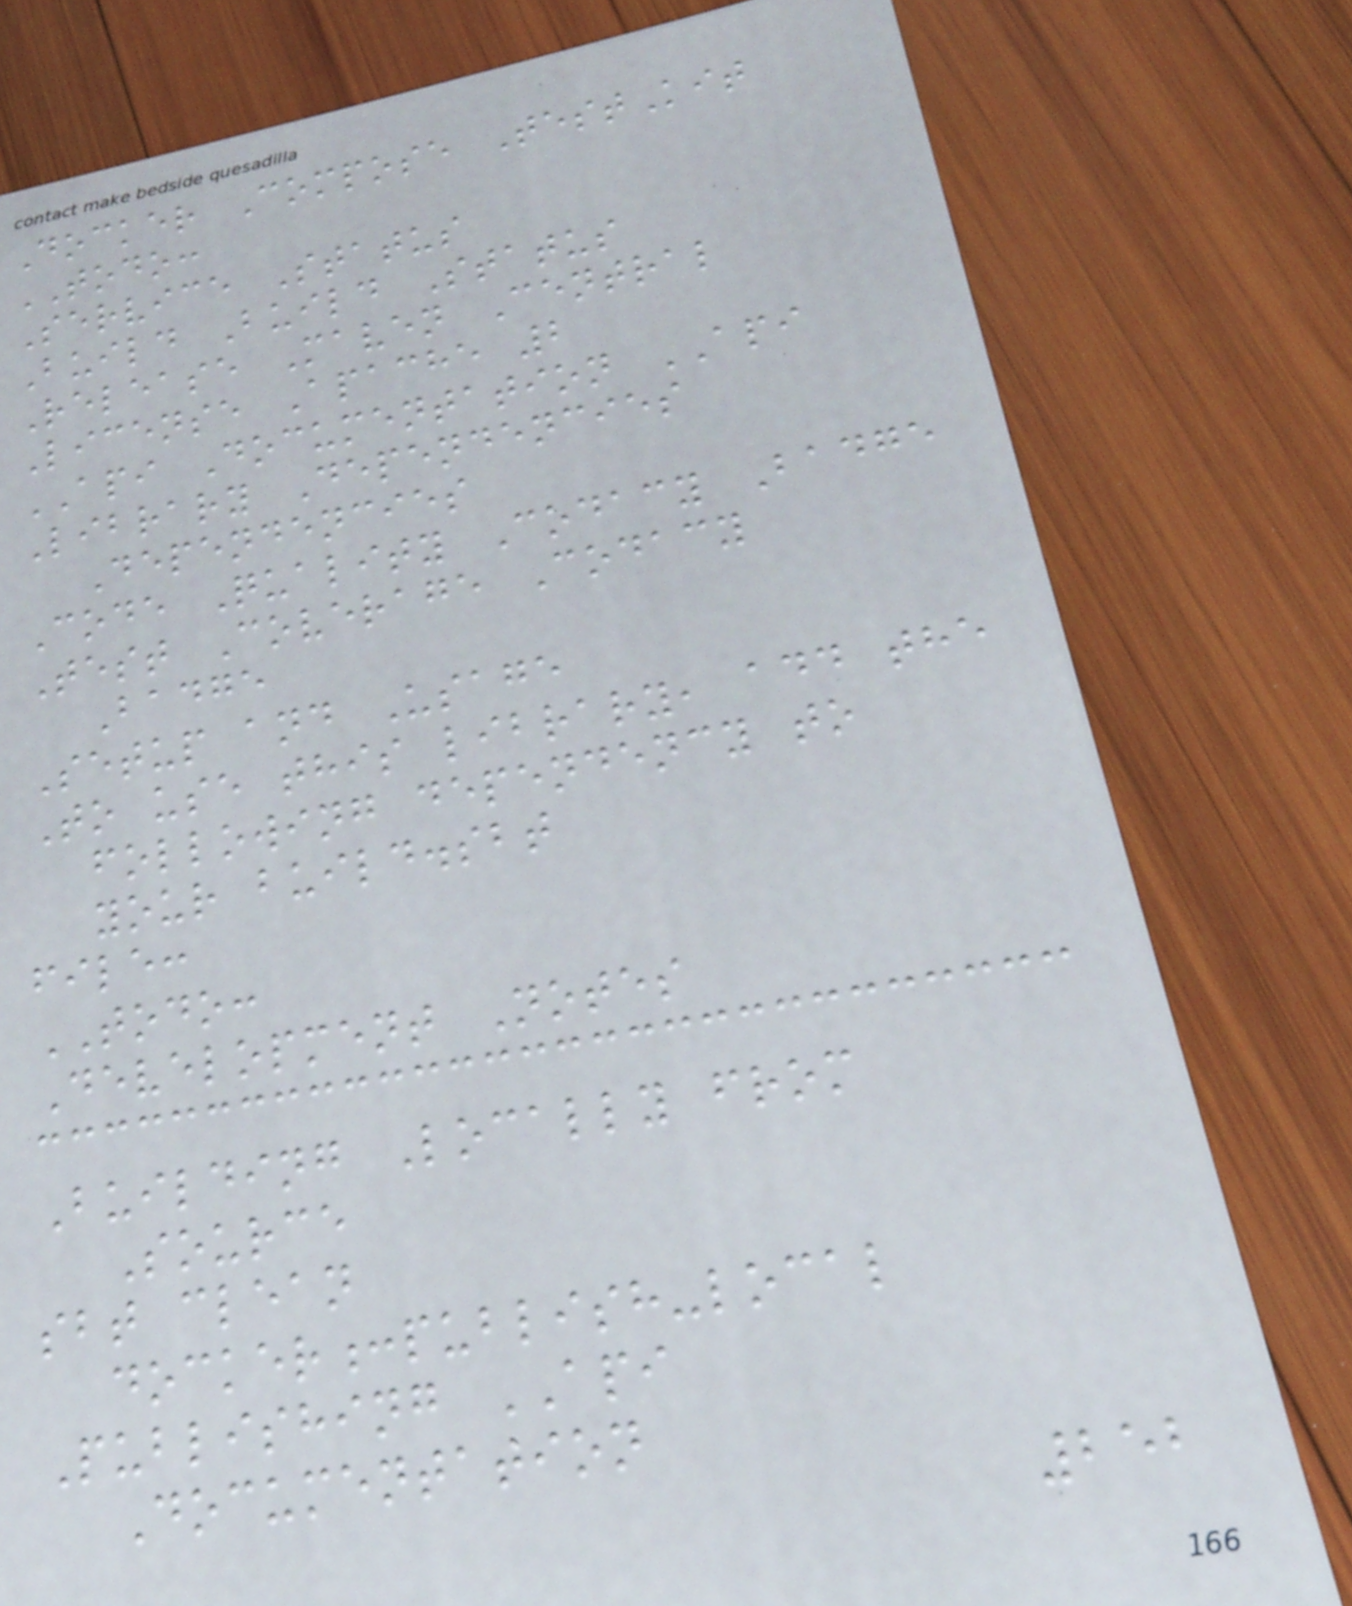Docker Compose TestKit
TODO:
Service Status
Build Build Status
Release Maven Central
License Apache 2
API Documentation API
Library Dependencies
Dependencies
Code Quality Codacy Badge
Test Coverage Codacy
Badge
Setup and Usage
To use this library, add the
following dependency to
your build.sbt
file:
TODO:
Development Notes
Building Locally from
Source
sbt clean
docker:publish-local
Publishing API
Documentation
252
